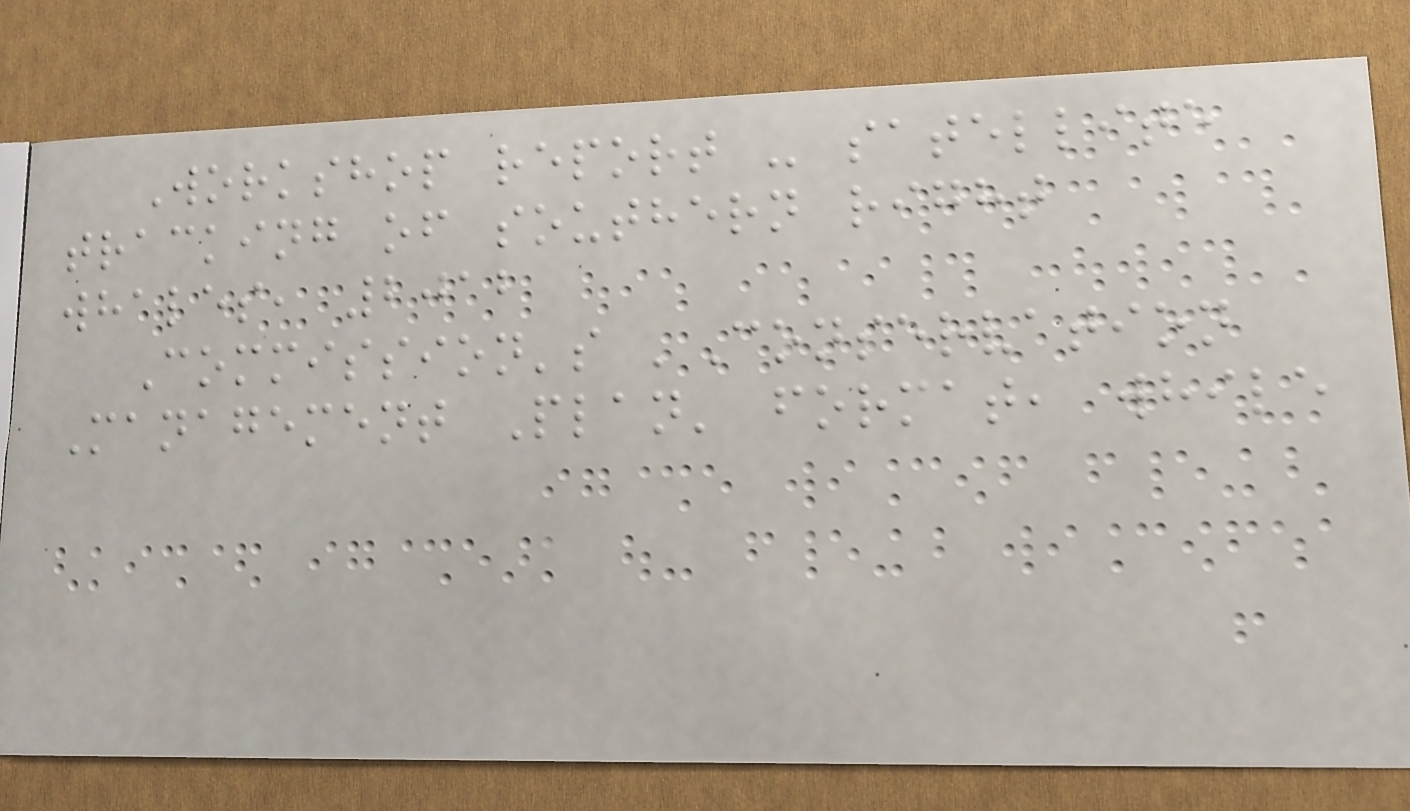Workshop report - satellite
tracking of southern right
whales, 2012
Commission's 'Conservation
Management Plan' format, while
